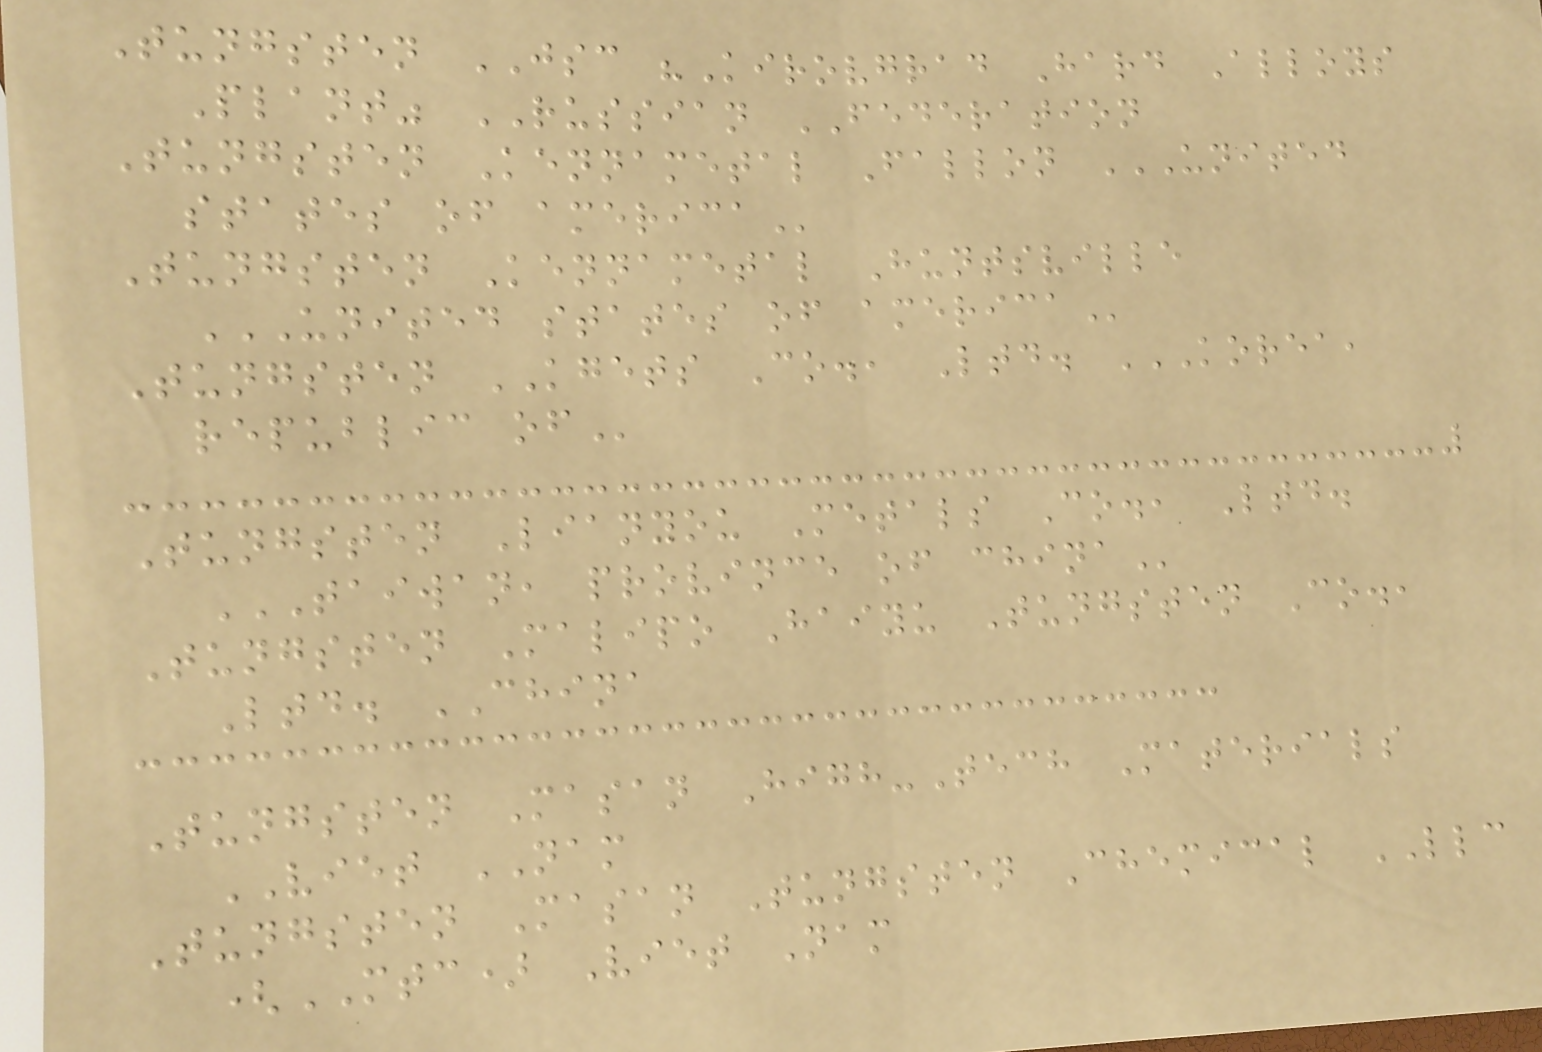Tungsten JSC "Kirovgrad Hard Alloys
Plant" RUSSIAN FEDERATION
Tungsten Kennametal Fallon UNITED
STATES OF AMERICA
Tungsten Kennametal Huntsville
UNITED STATES OF AMERICA
Tungsten KGETS Co., Ltd. KOREA,
REPUBLIC OF
Tungsten Lianyou Metals Co., Ltd.
TAIWAN, PROVINCE OF CHINA
Tungsten Malipo Haiyu Tungsten Co.,
Ltd. CHINA
Tungsten Masan High-Tech Materials
VIET NAM
Tungsten Masan Tungsten Chemical LLC
(MTC) Viet Nam
